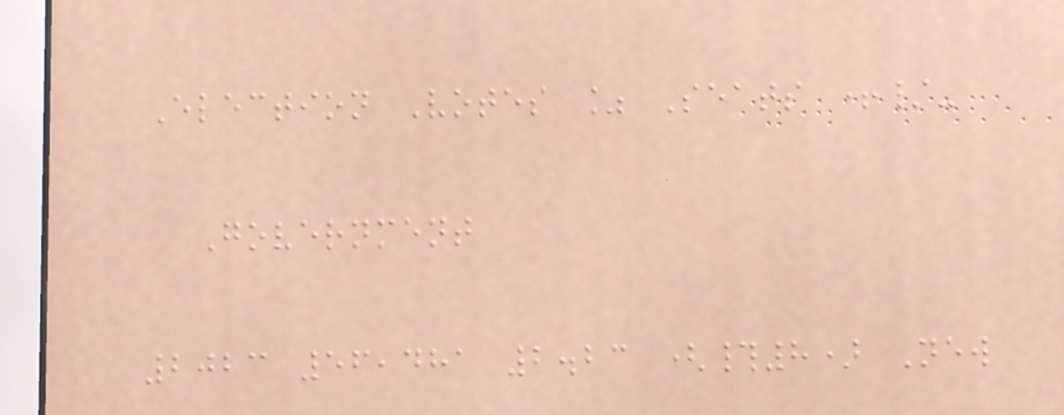Election Votes % Seats +/-
Government
2023 56,481 2.23 (#8) New
